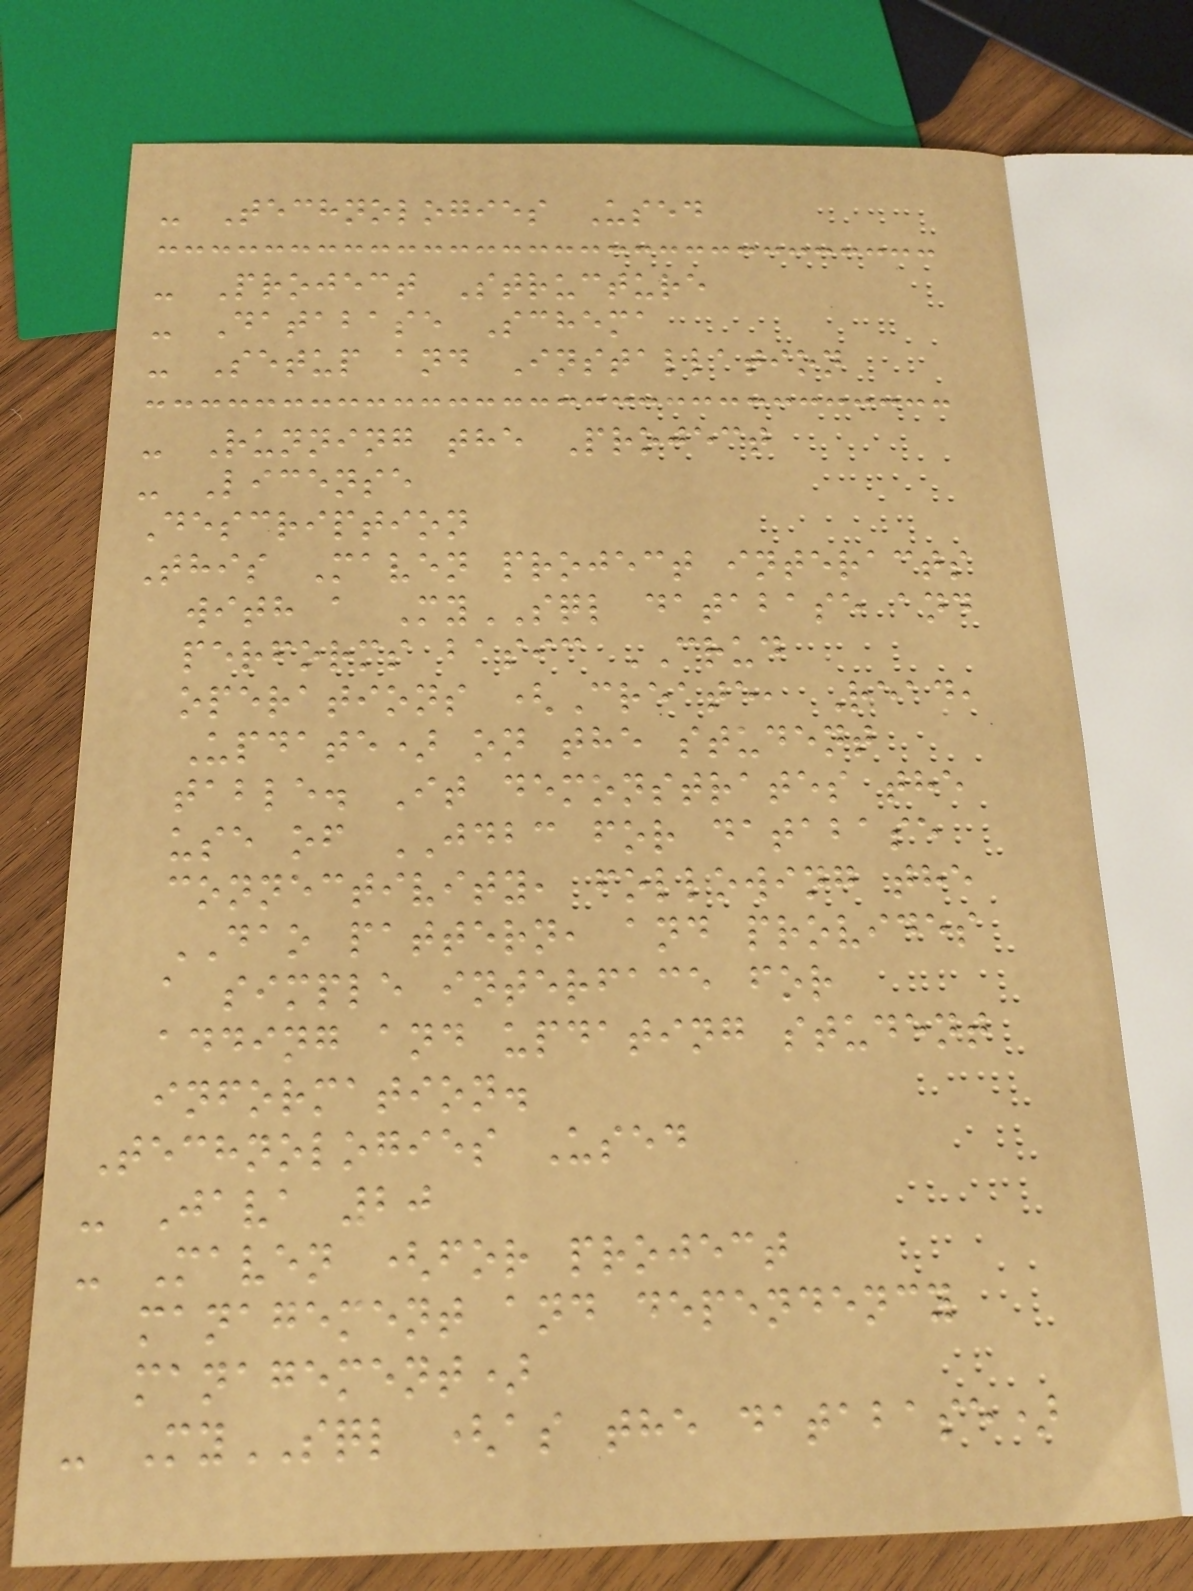- Technologies Used
- Project Structure
- Database Schema
- Setup and Installation
- Running the Project
- License
Description
This Maven project interacts
with a MySQL database and
performs basic CRUD
operations (Create, Read,
Update) on the student
table. It demonstrates the
use of JDBC for database
connectivity, following the
DAO pattern, and provides
a simple interface for
adding and updating student
information.
Technologies Used
- Java 20
- Maven (for project
management and dependency
management)
- MySQL (as the database)
